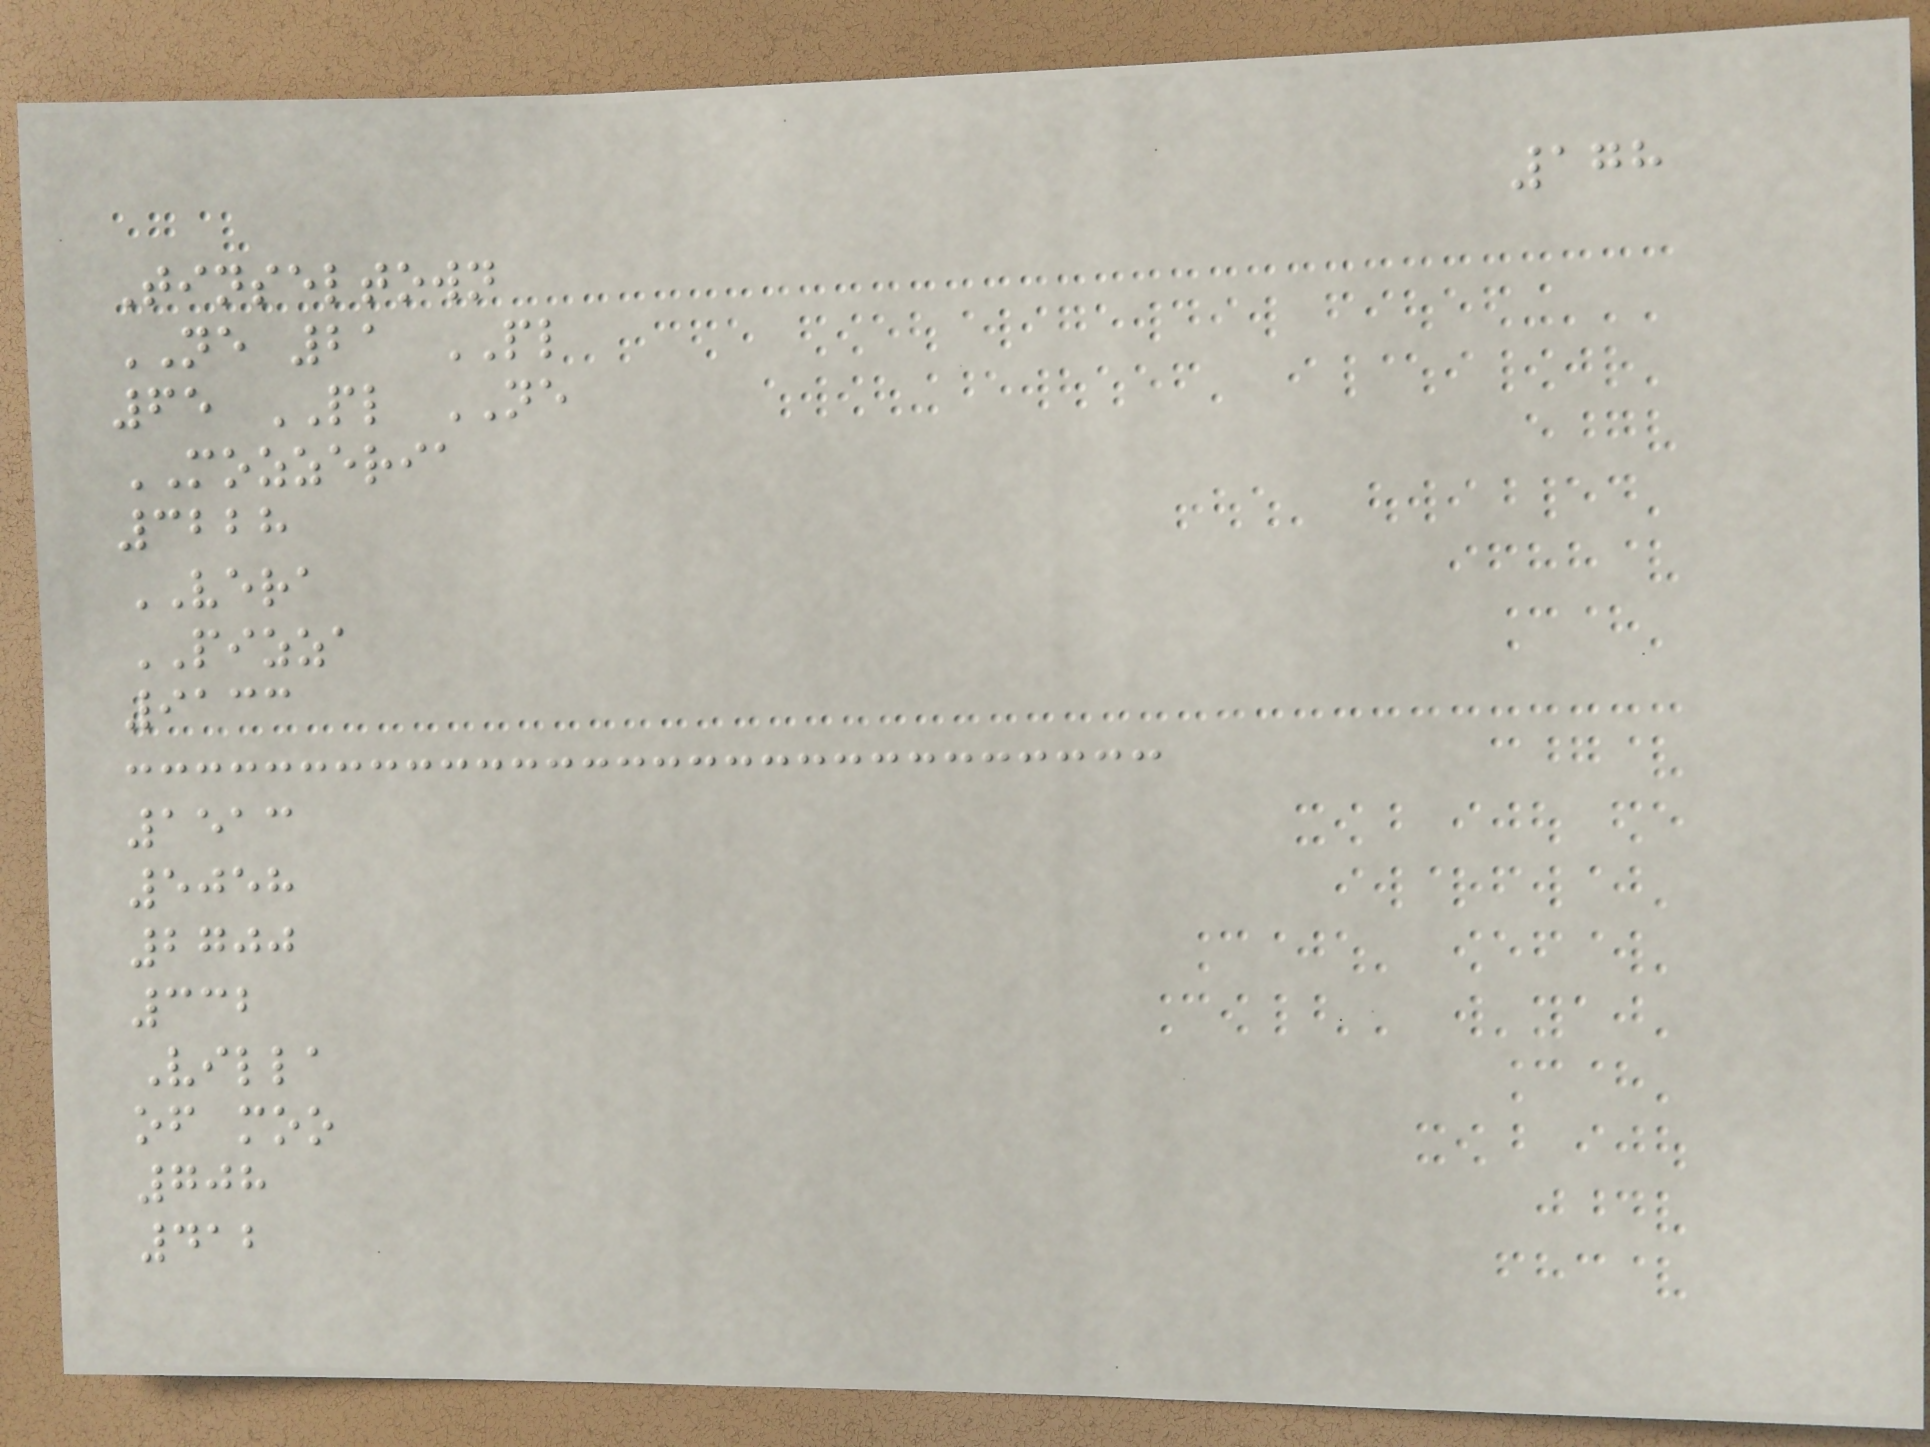178
Tinseltown
NE 21 PL
65 PL NE
MOZZERIA
3228
VERA
PIZZA
9133
1513
5058
2700
332
Villa
of moo
708
412
